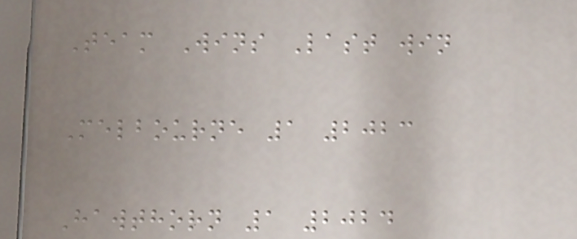Team Wins Last win
Melbourne 1 2023
Hawthorn 1 2024
